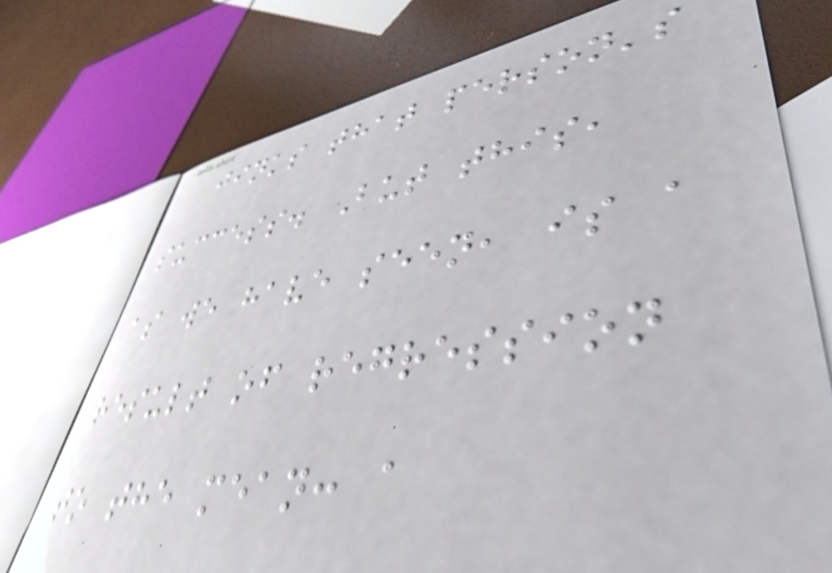jinks that person's
success. But this,
as we have seen, is a
result of regression
to the mean: a
